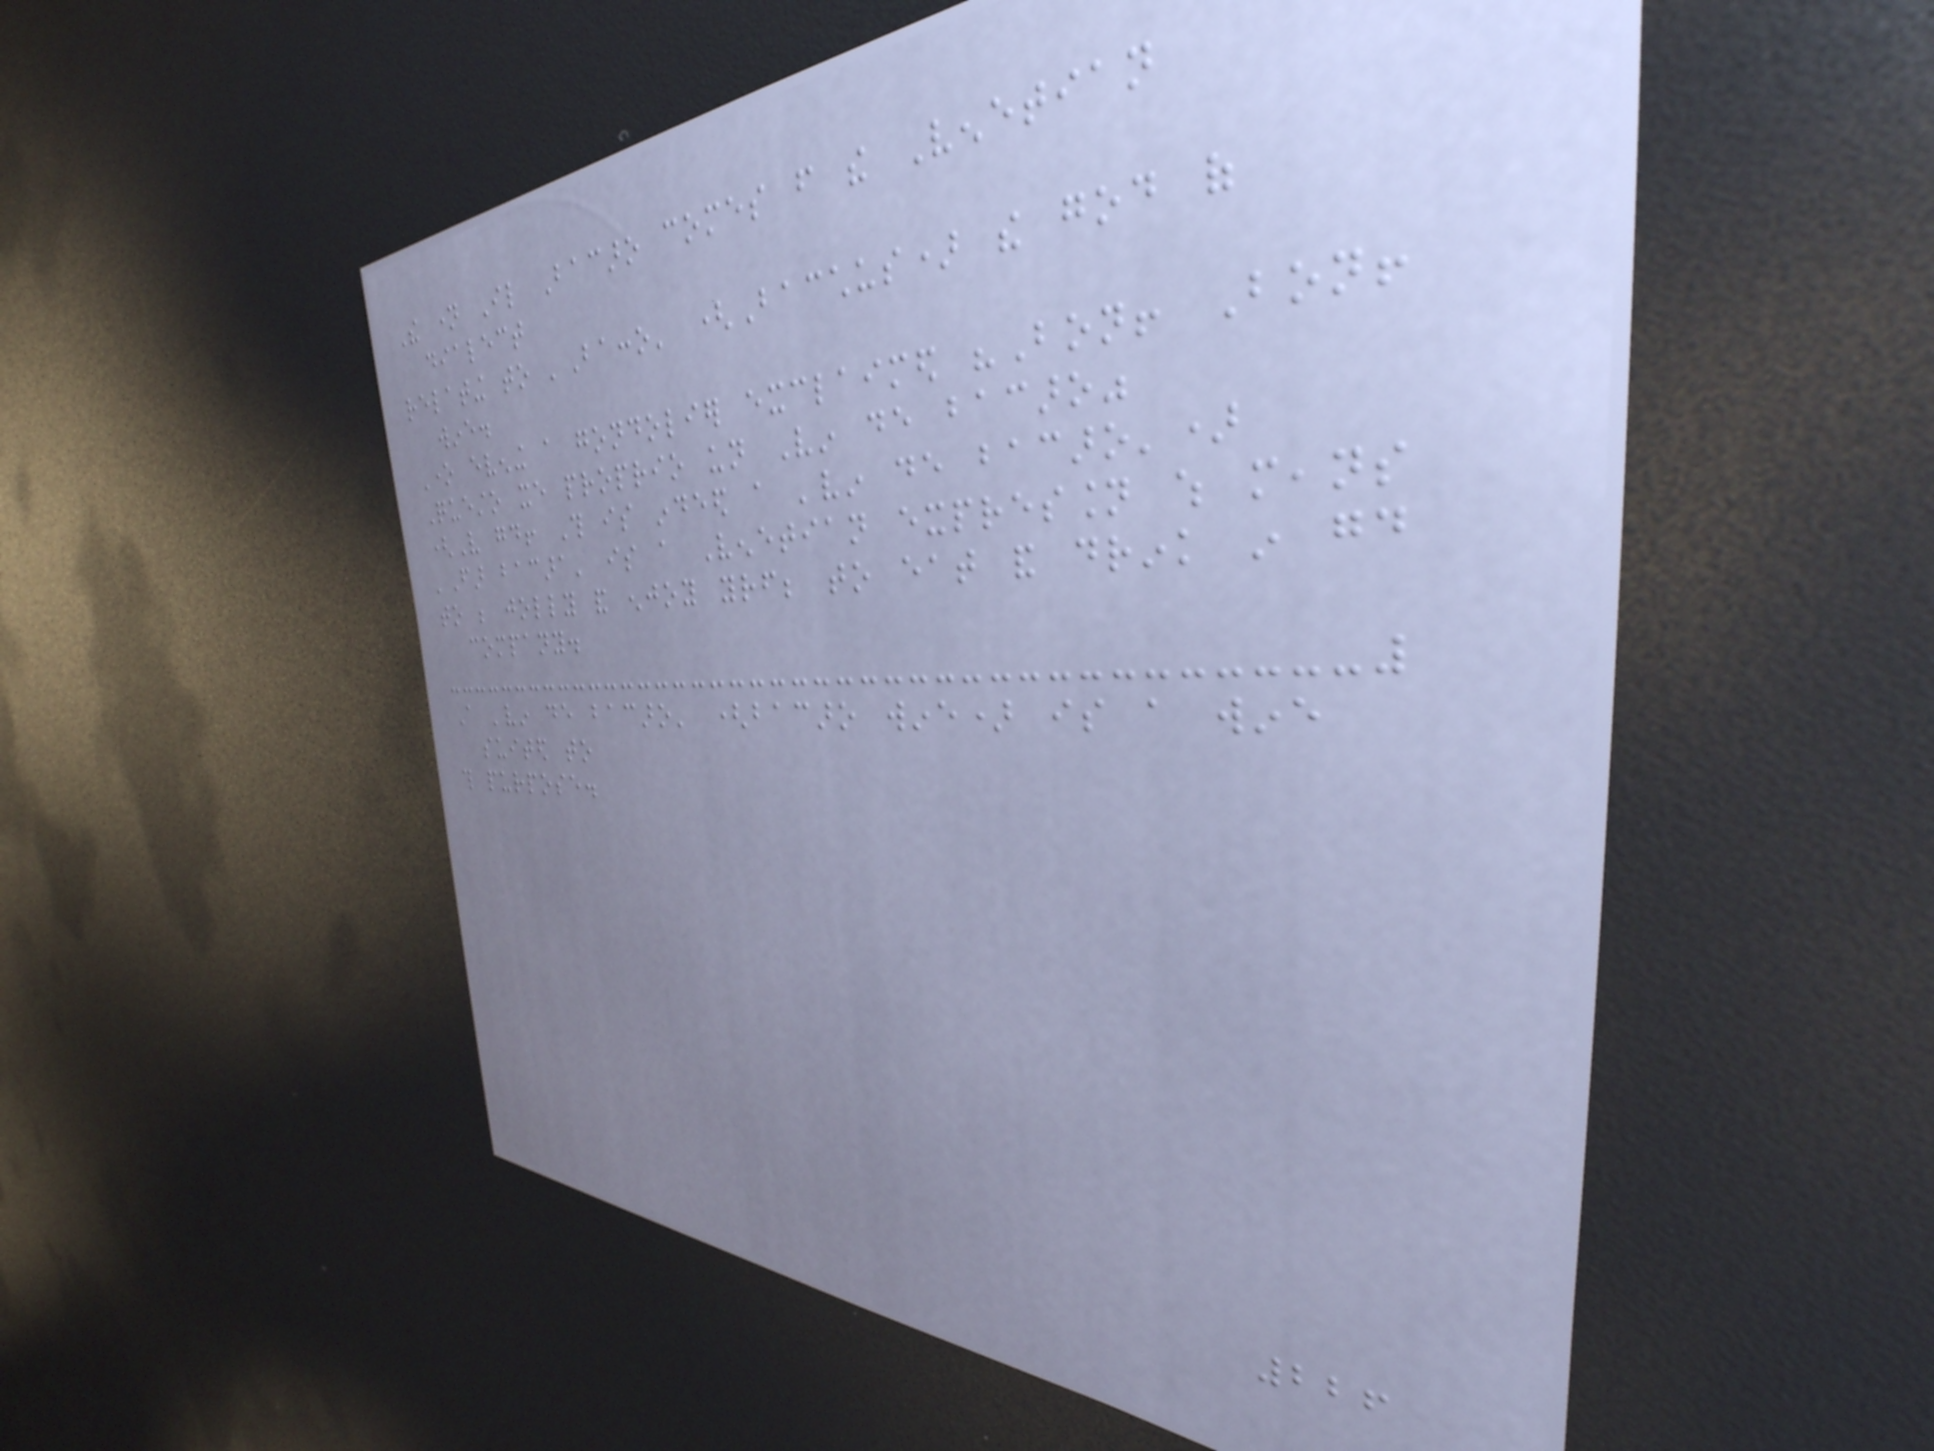The name Il Bacaro comes from the Venetian
dialect
relating to 'Bacco' (Bacchus) the god of
wine.
One evening a gondolier exclaimed "Bon! Bon!
Questo xe proprio un Vin de bacaro"
(Very good! This is indeed a 'vin de bacaro')
'Far bacara' is a Venetian expression which means
to be jolly and enjoy yourself; to eat and drink in good
company.
A 'vin de bacaro' (bacaro wine) is a wine
suited to
this purpose.
226
